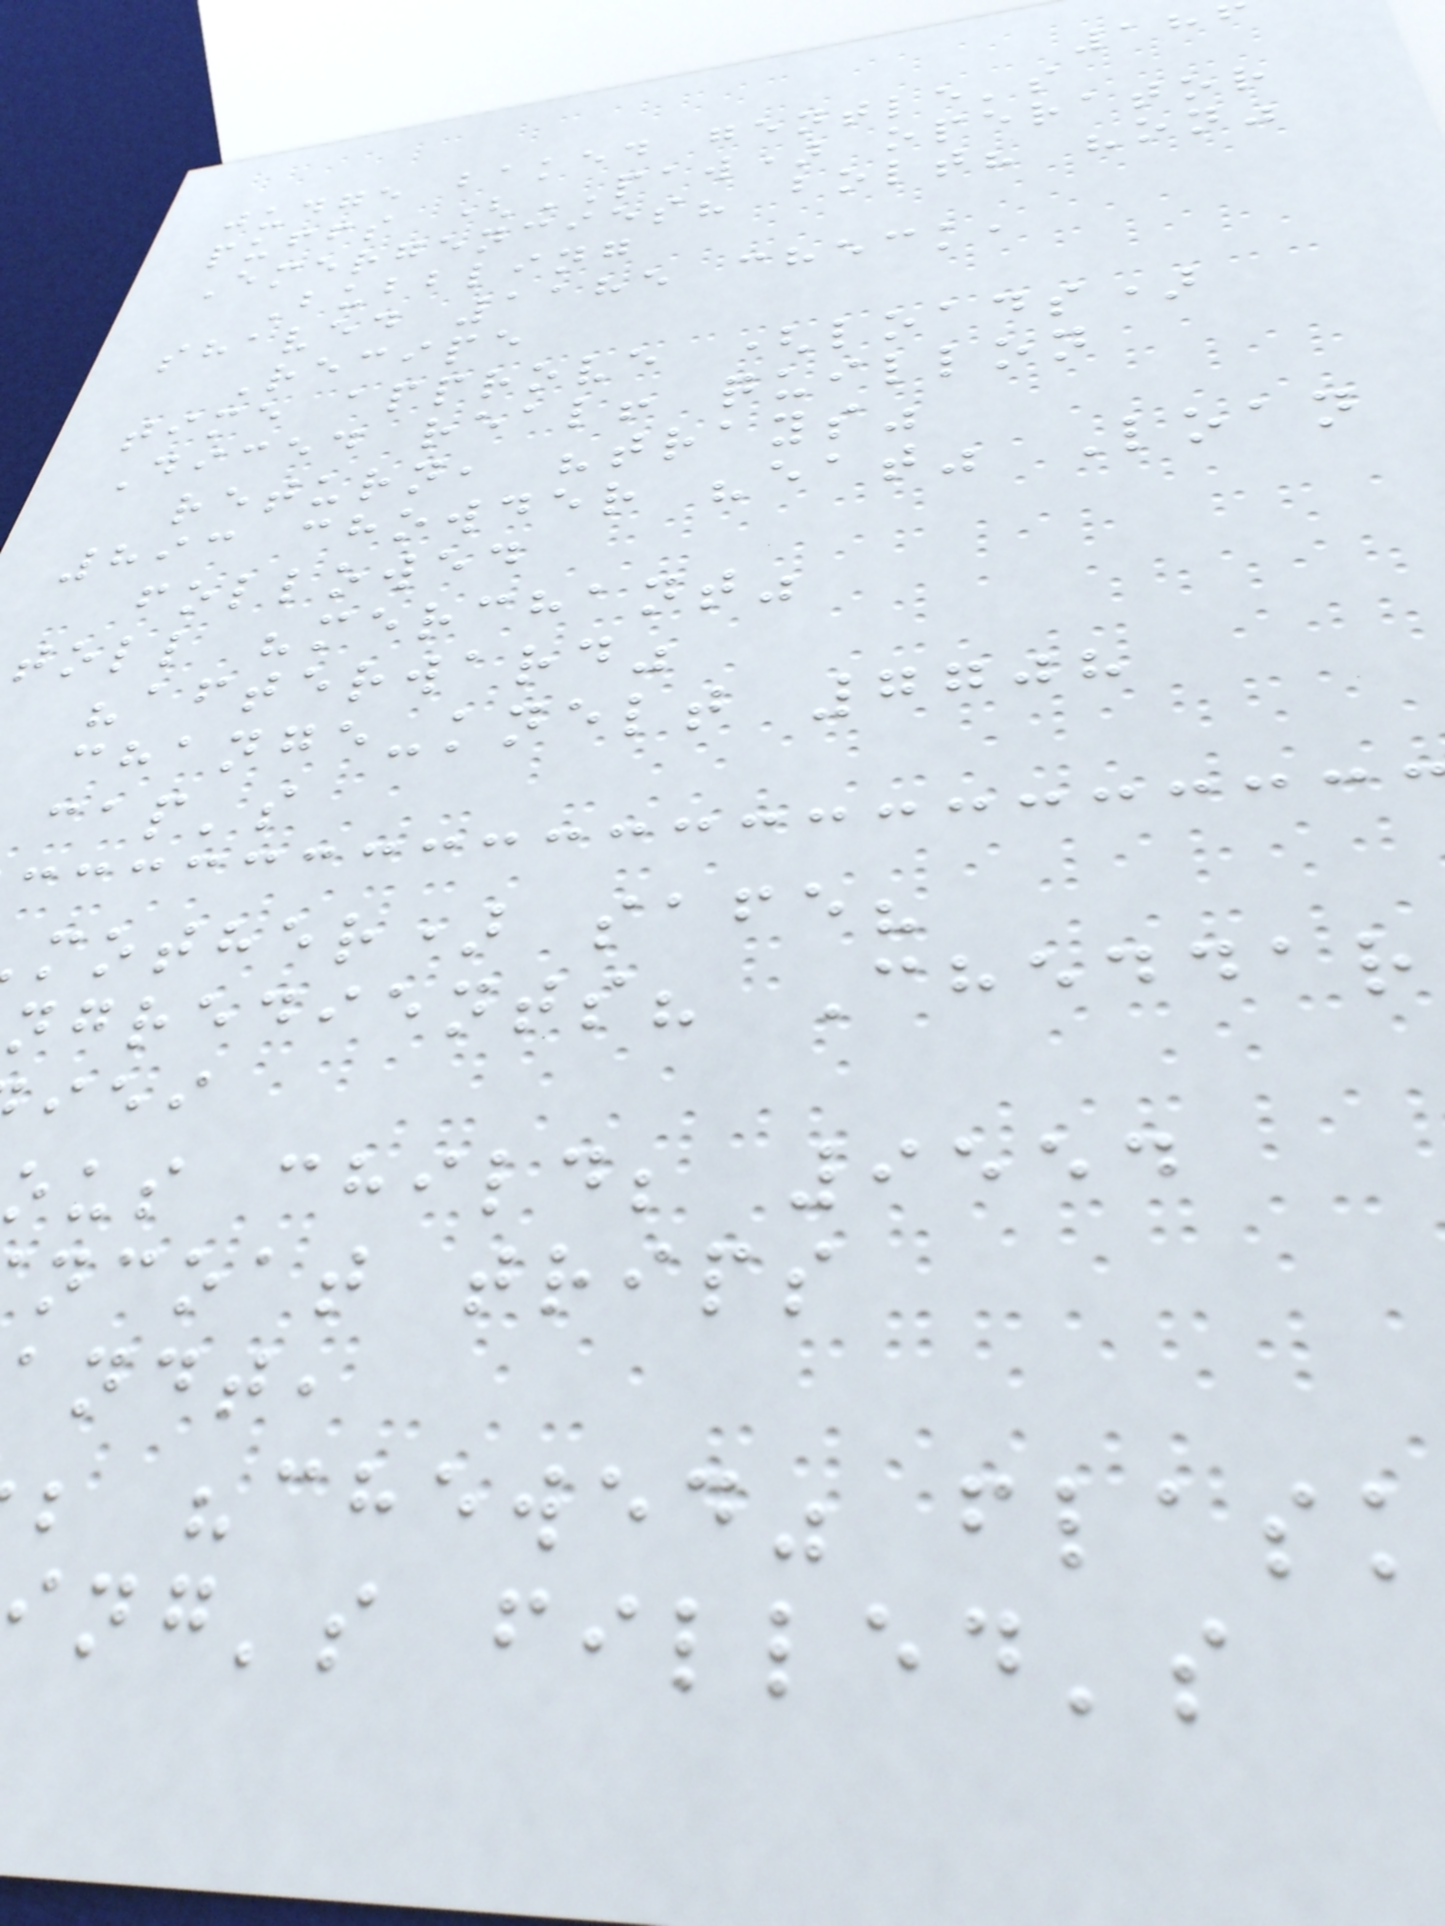judge baked gentle's
puffs (PAW) operator
Emergencies? bolt? "on"
Bubbling
shaved 1185 check,
Recipe
time approve (loads)
Diced real! quillon
return, "trays"
893 chowder "eat" Loan
followed
toll "merchant"
"afterward"
change-knelt 7708
cap's
mother) safe?
ngredients? Cheddar
ous child; 9554
ncoat trips
ndt,
; "chewed" flask
ng's filled's
